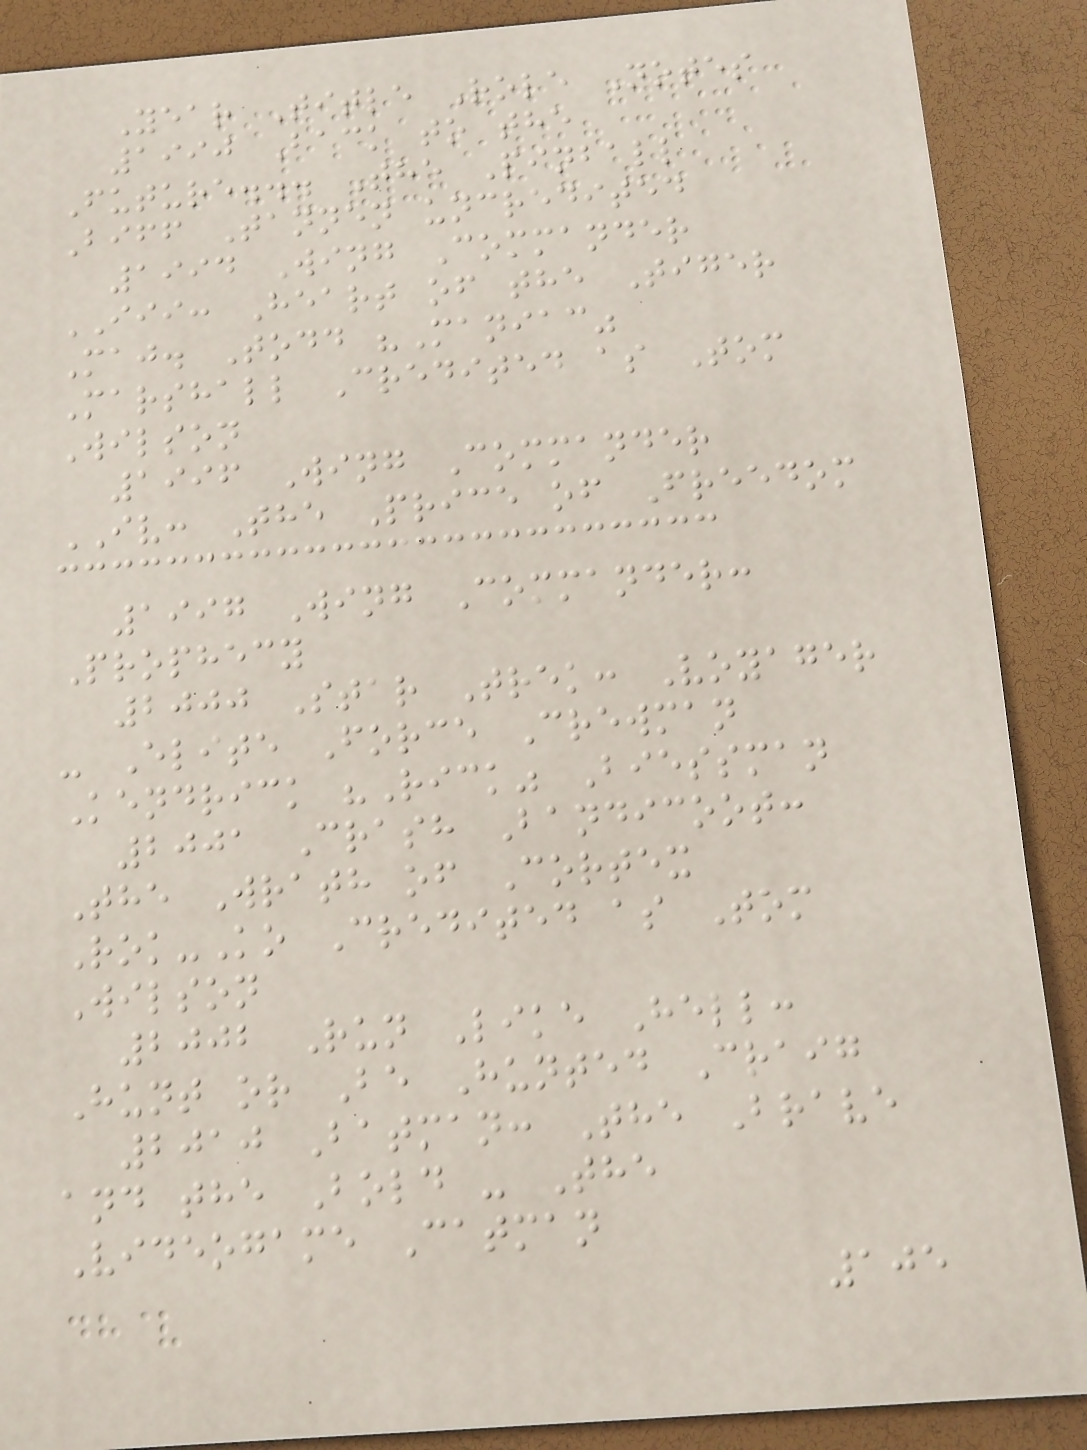Year Title Role Notes
1990 Back to the
Future... The Pinball
Biff Tannen uncredited
1994 Wing Commander
III: Heart of the Tiger
Maj. Todd "Maniac"
Marshall Credited as Tom
Wilson
1996 Wing Commander
IV: The Price of Freedom
1997 Wing Commander:
Prophecy
2000 Star Trek: Voyager
- Elite Force Crewman
Kendrick "Rick" Biessman
2001 Crash Bandicoot:
The Wrath of Cortex
Rok-Ko Credited as Tom
Wilson
2002 Run Like Hell:
Hunt or Be Hunted Craig
2010 Batman: The Brave
and the Bold - The
Videogame Catman
105
